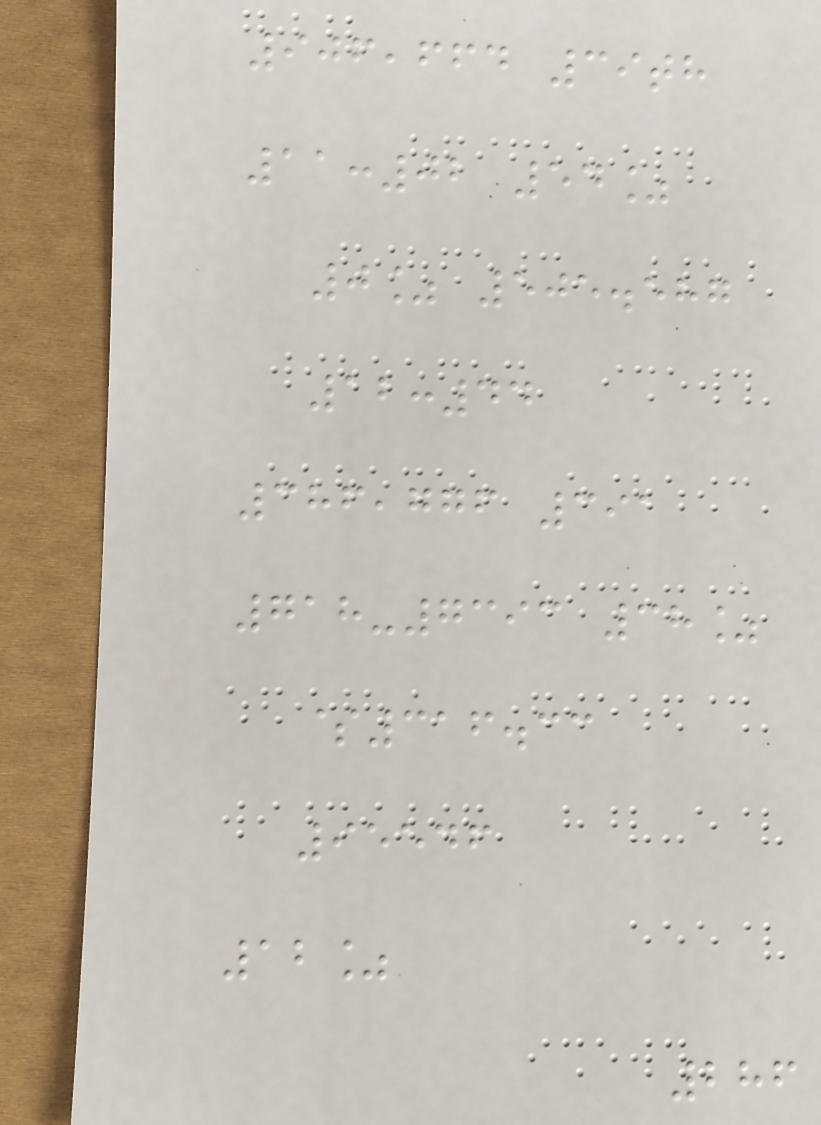906,664 39th
11:02 54%
0% 505.587
12:44
386,776 391
718-7393 38%
$316.33
95546
12%
286
